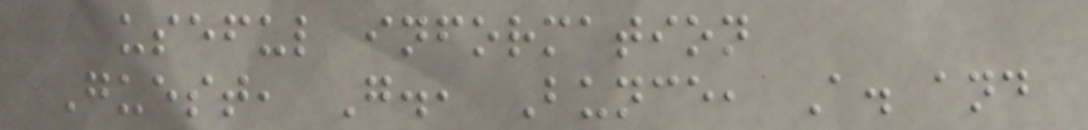useful information
Guest, G., Bunce, A. and
